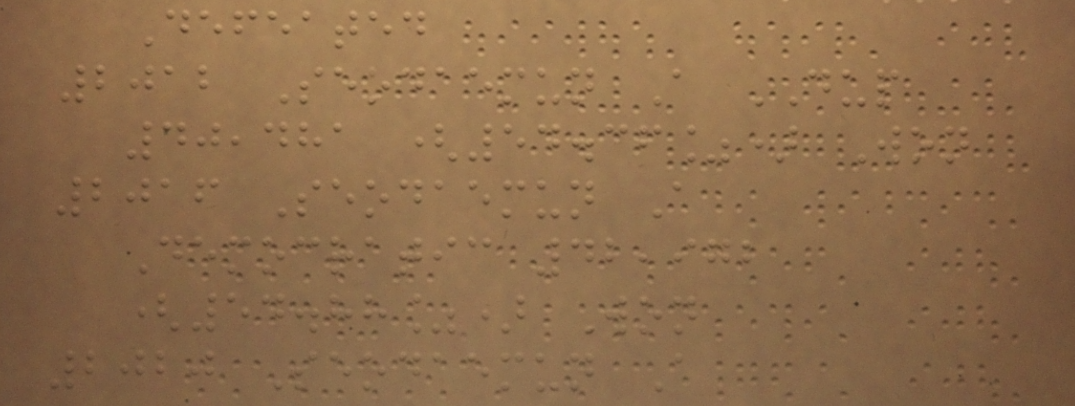Defeated
2012 Seodaemun A DUP
40,481 (54.36%) Won
2016 Seodaemun A
Democratic 42,972
(54.88%) Won
2020 Seodaemun A
